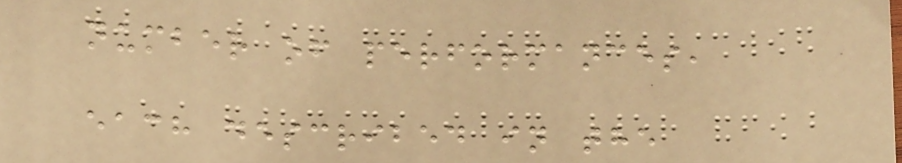number of performances,
each described in the
